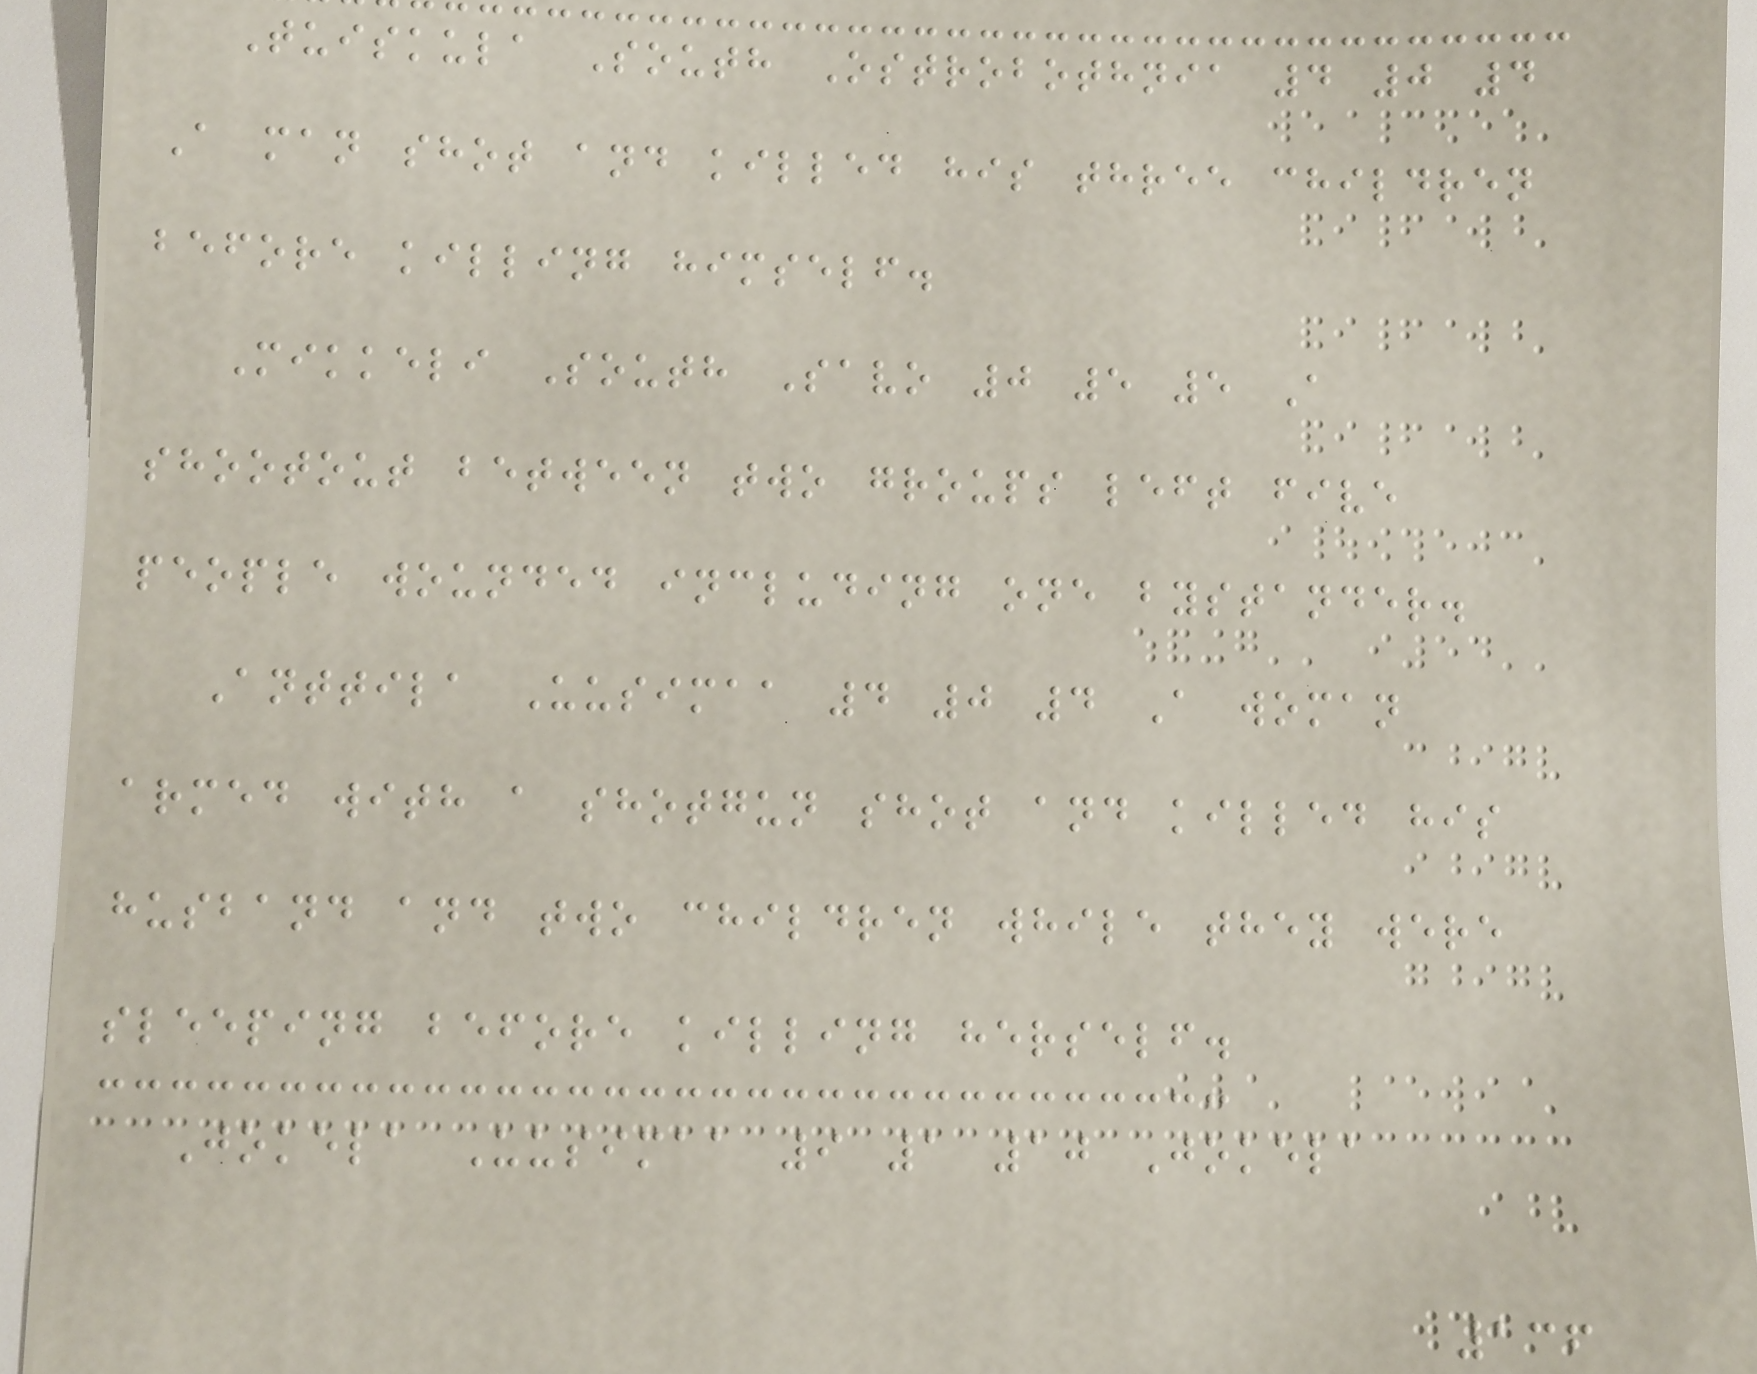Tuiskula South Ostrobothnia 4 0 4
A man shot and killed his three children
before killing himself.
Mikkeli South Savo 0 5 5 A
shootout between two groups left five
people wounded including one bystander.
Anttila Uusimaa 4 0 4 A woman
armed with a shotgun shot and killed his
husband and two children while they were
sleeping before killing herself.
Jokela Uusimaa 9 1 10 Jokela
136
